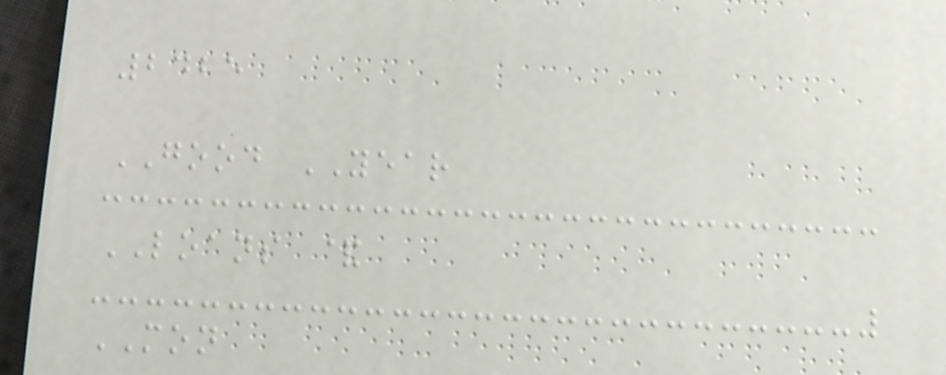2425
GOOD YEAR
LOANS &
MON
